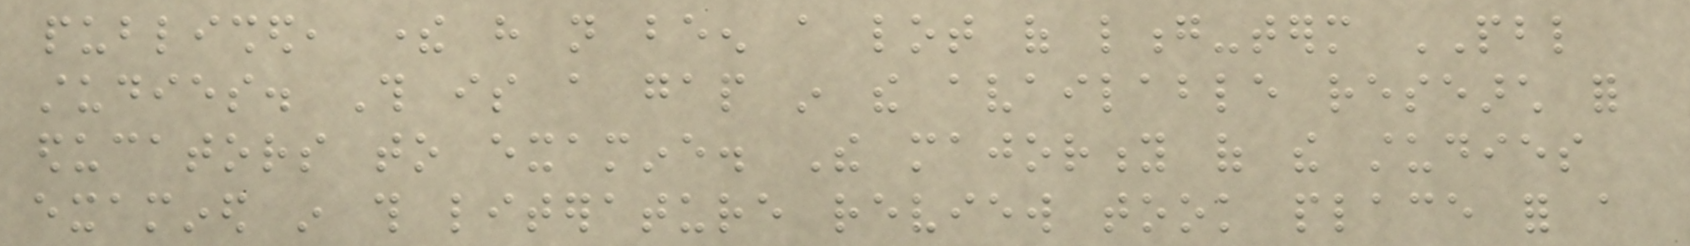published, there have not been a lot of long-term PBL
studies. This is a gap in the available research for
educators to examine. The majority of the studies
examined in this literature review took place for a
